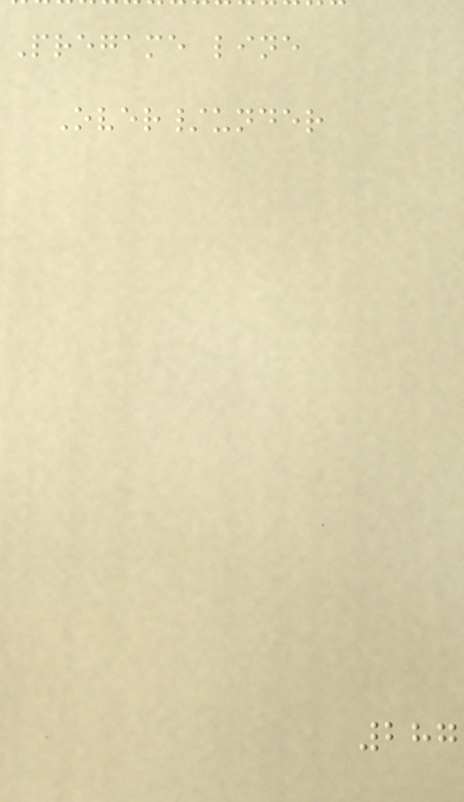Pregame line
Over/under
287
